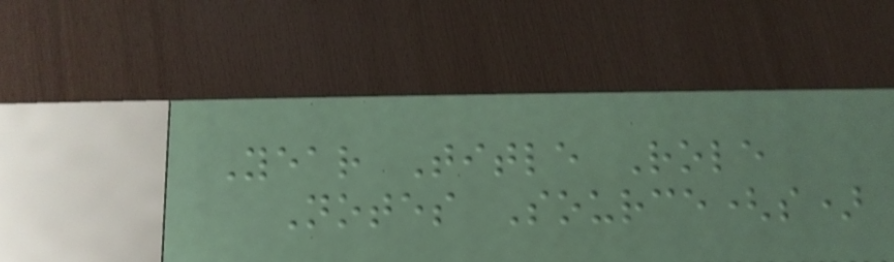Year Title Role
Notes Source(s)
